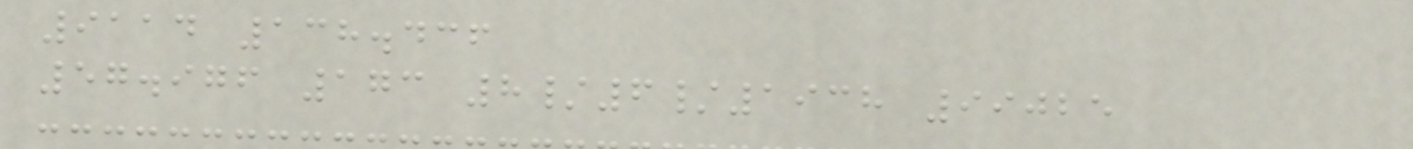9114 138.436
57.976 173 8/6/1938 99025
